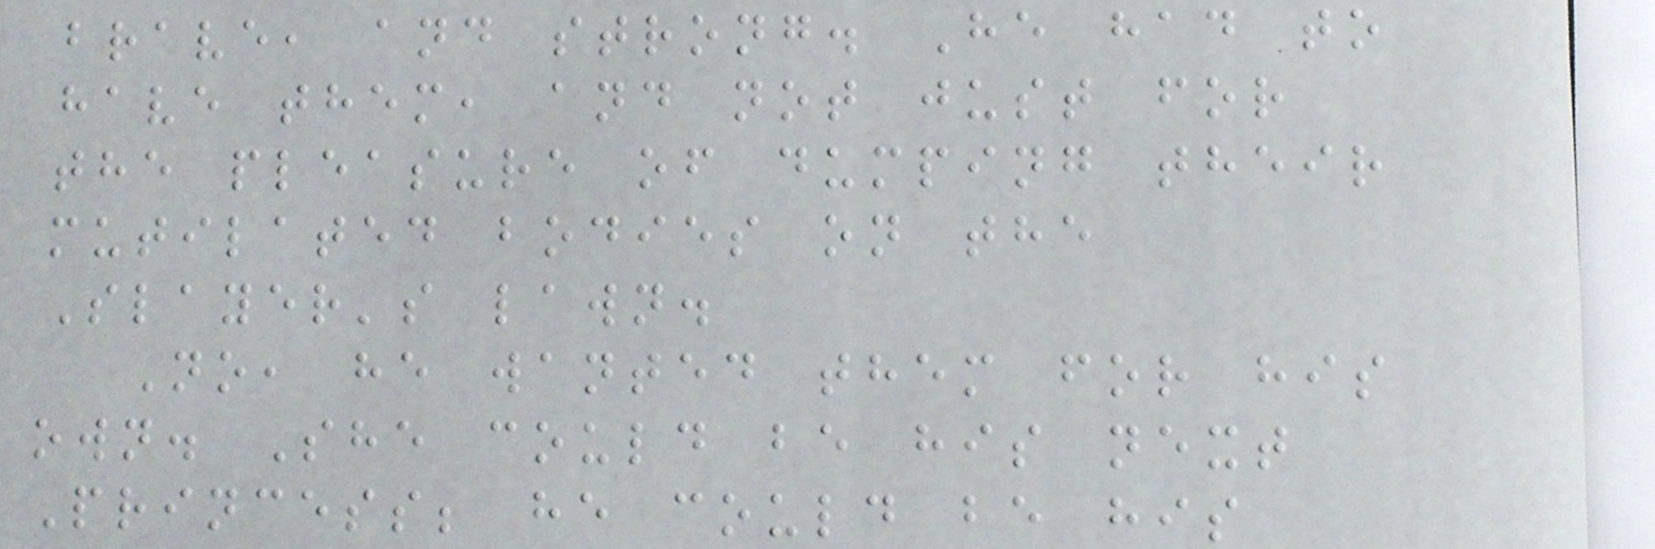brave, and strong. He had to
have them, and not just for
the pleasure of dumping their
mutilated bodies on the
Slayer's lawn.
No, he wanted them for his
own. She could be his next
Princess; he could be his
